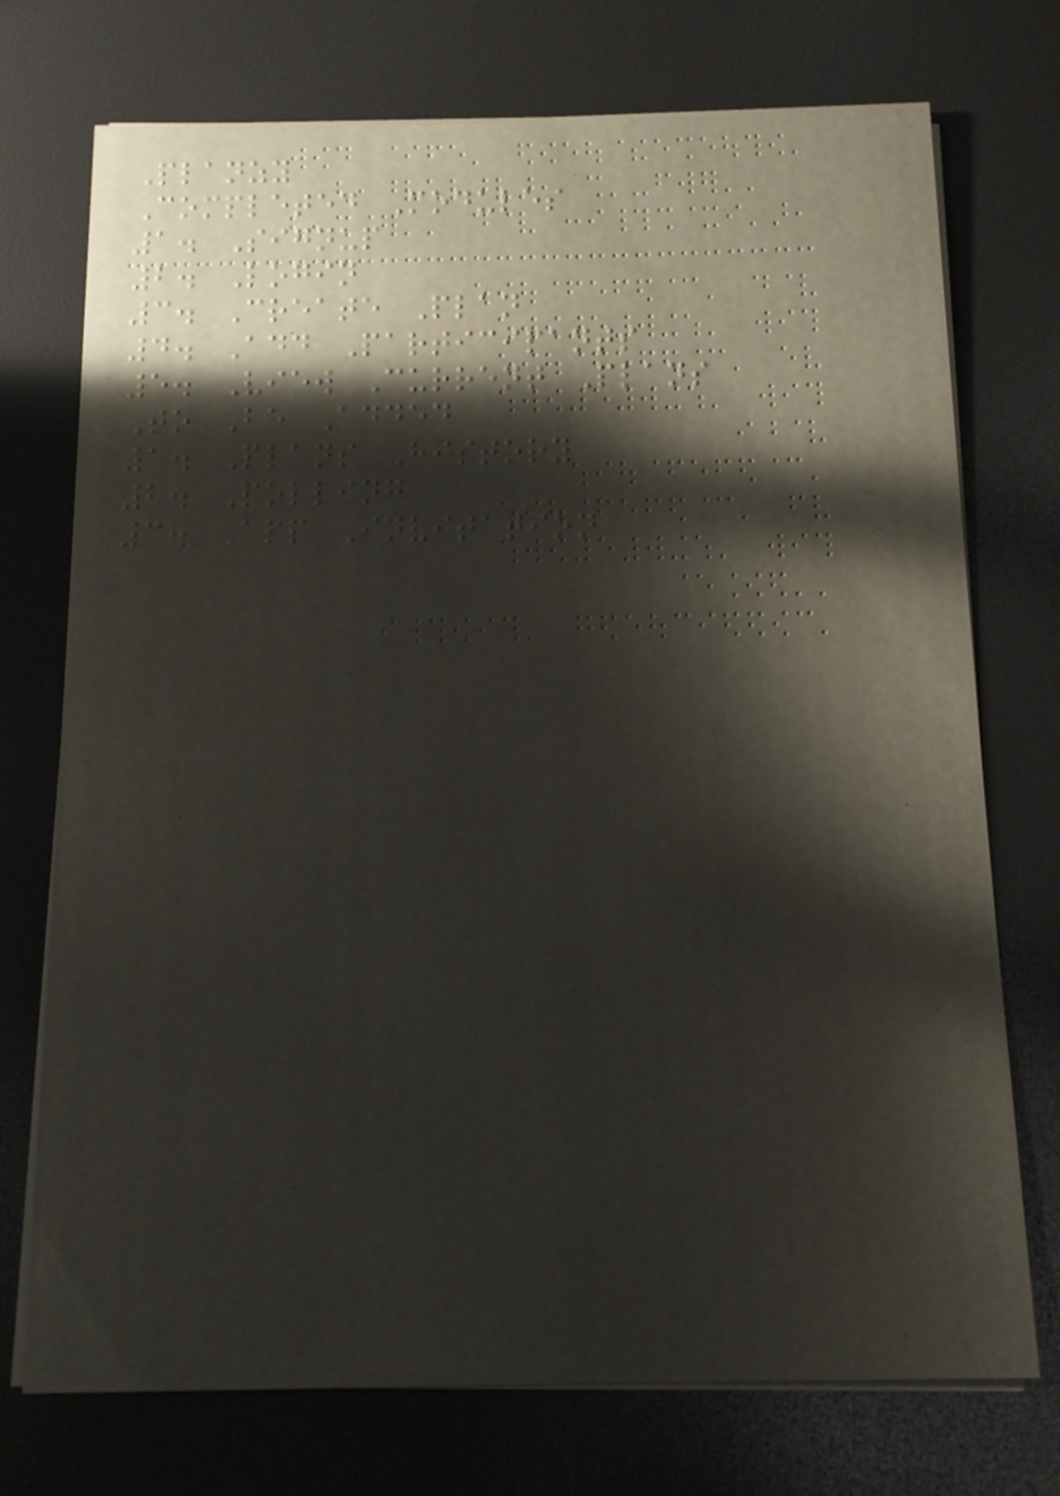Planzy
Completed Modules
1. Signup
2. Login
3. Create Plan
4. Add Participants
5. View Current Plans
To Be Added
1. Plans History
2. Polling
3. App Invitation
